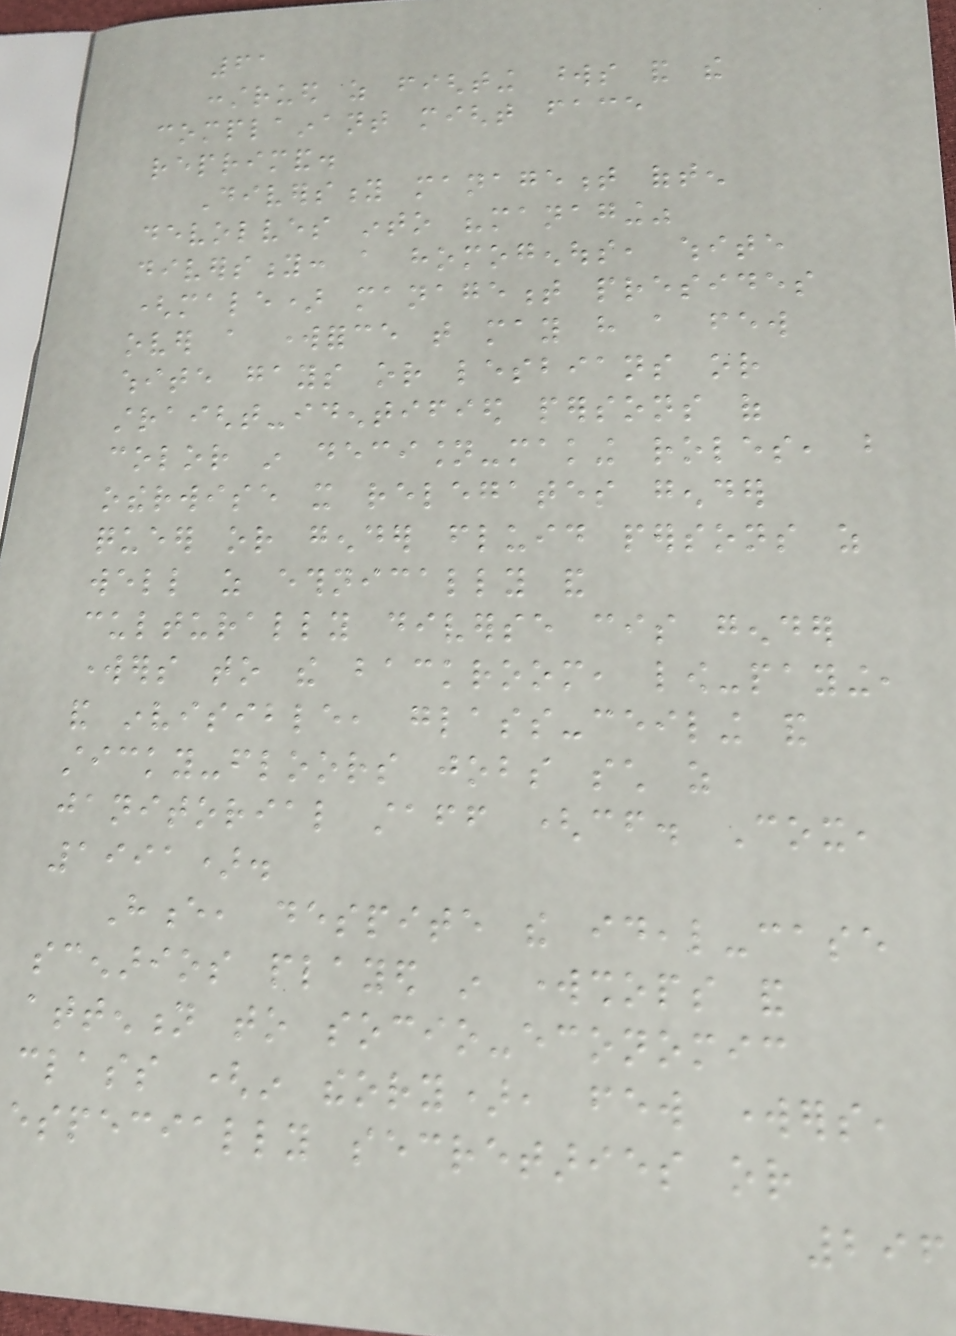61
construed as fighting words and the
complainant might face
reprimand.
Diversity management often
devolves into "managing"
diversity: a homogenous, white
(male) management presides
over a workforce that may have a few
white gays or lesbians or
straight-identified persons of
color in decision-making roles, but
otherwise it relegates gender
queer or gender fluid persons as
well as ethnically and
culturally diverse cis gender
workers to the backroom, low-paying,
and invisible, glass-ceiling and
sticky-floors jobs such as
janitorial staff (cf. Cox,
1991).
Hence, despite the ideal-case
scenarios played in workshops and
attention to socio-economic
class (in theory), few workers,
especially secretaries or
296
